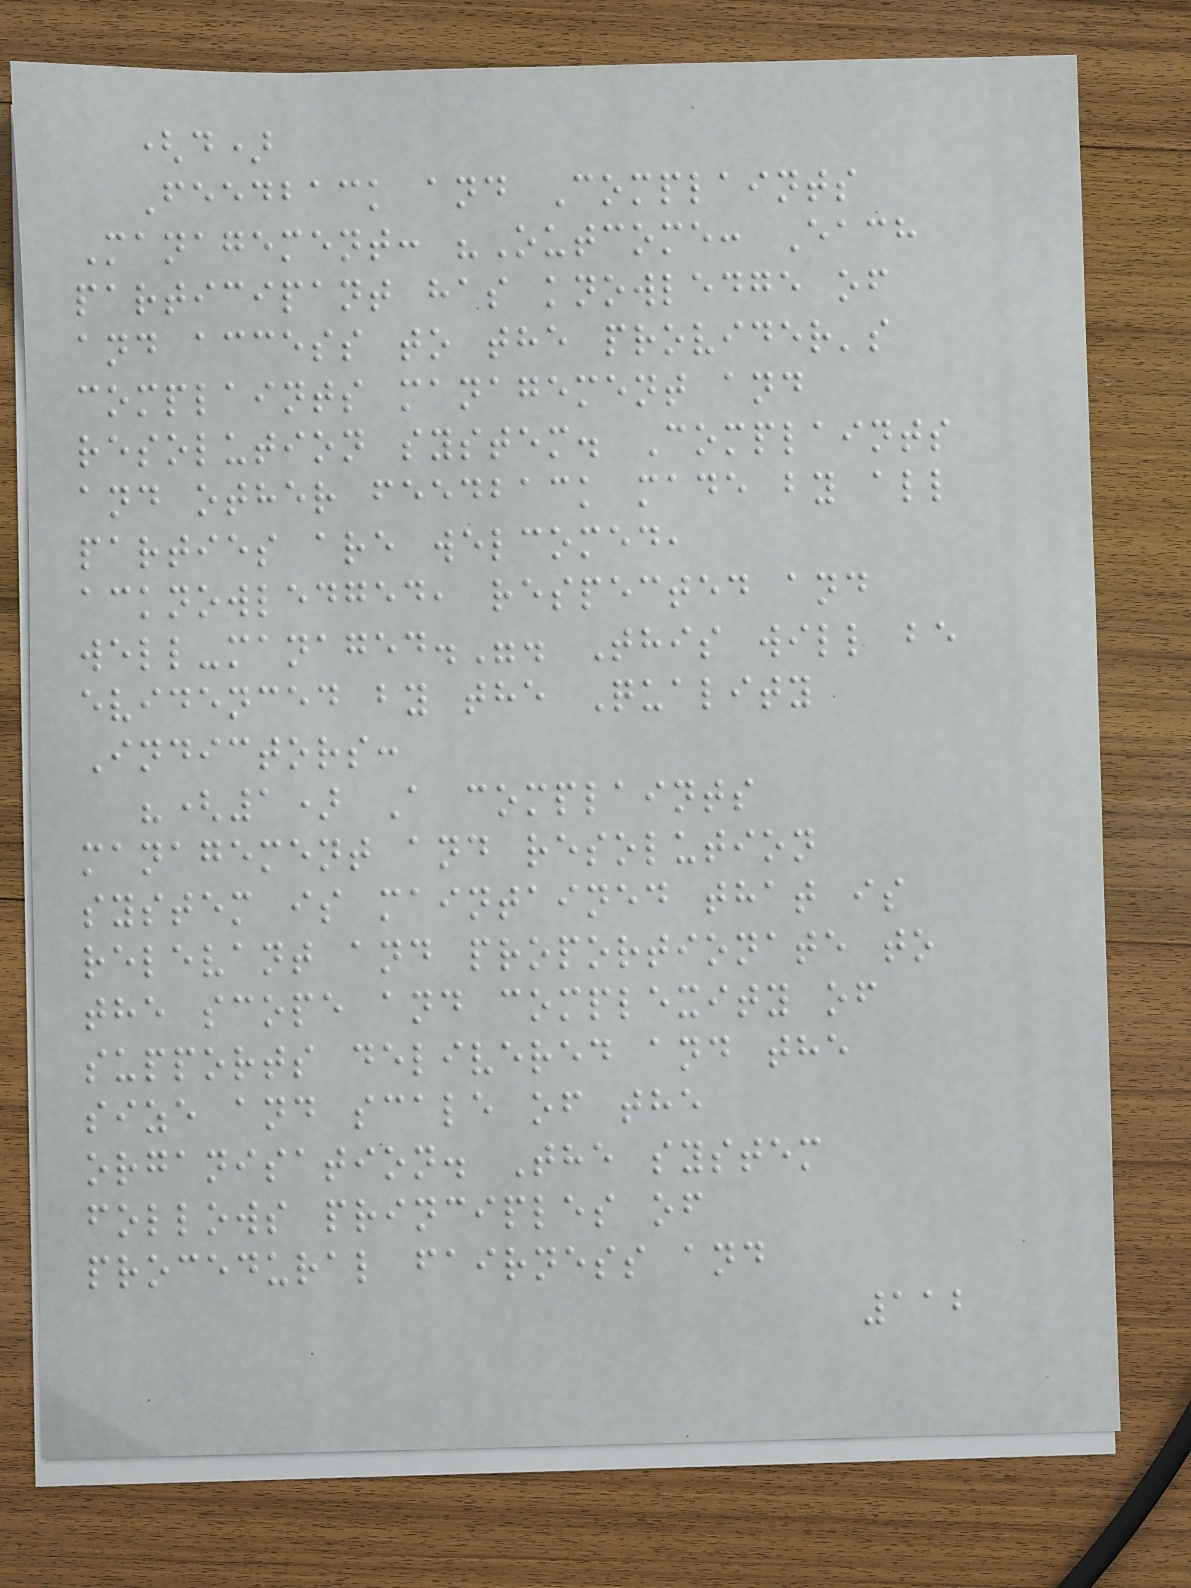(d)
Feedback and Complaints
Management: "Outcome: Each
participant has knowledge of
and access to the provider's
complaints management and
resolution system. Complaints
and other feedback made by all
parties are welcomed,
acknowledged, respected and
well-managed.". This will be
evidenced by the Quality
Indictors:
"(1) A complaints
management and resolution
system is maintained that is
relevant and proportionate to
the scope and complexity of
supports delivered and the
size and scale of the
organisation. The system
follows principles of
procedural fairness and
112
